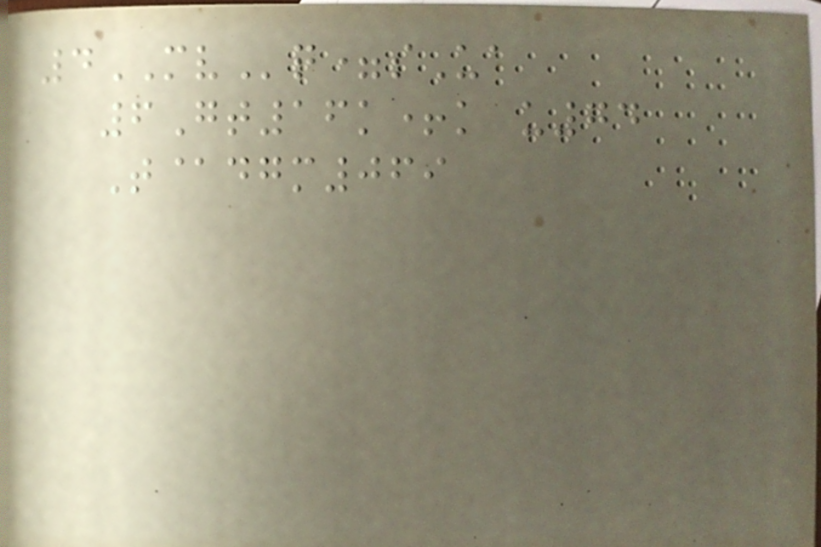4MVq=sUa
6Gt16k+k u74
T@dgm069
